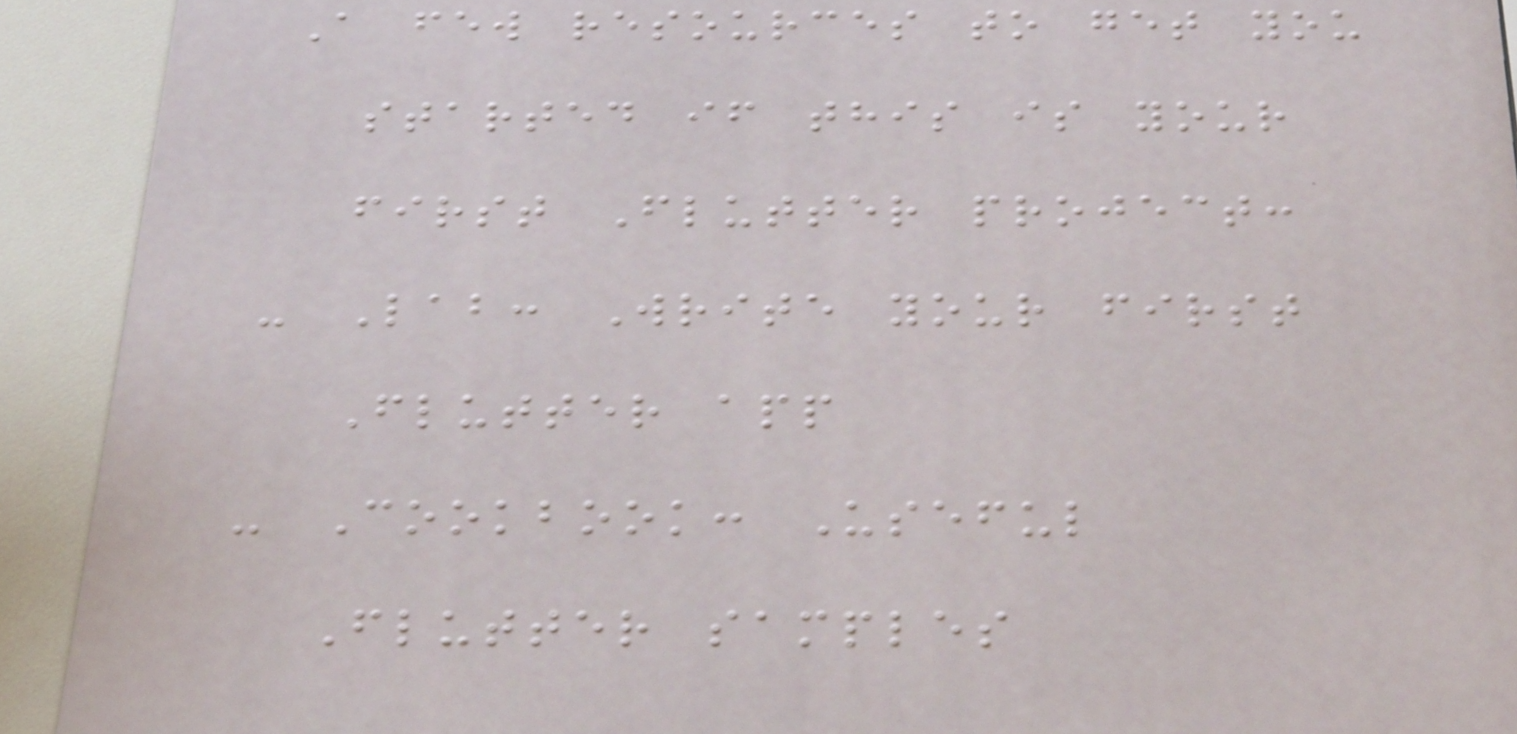A few resources to get you
started if this is your
first Flutter project:
- Lab: Write your first
Flutter app
- Cookbook: Useful
Flutter samples
